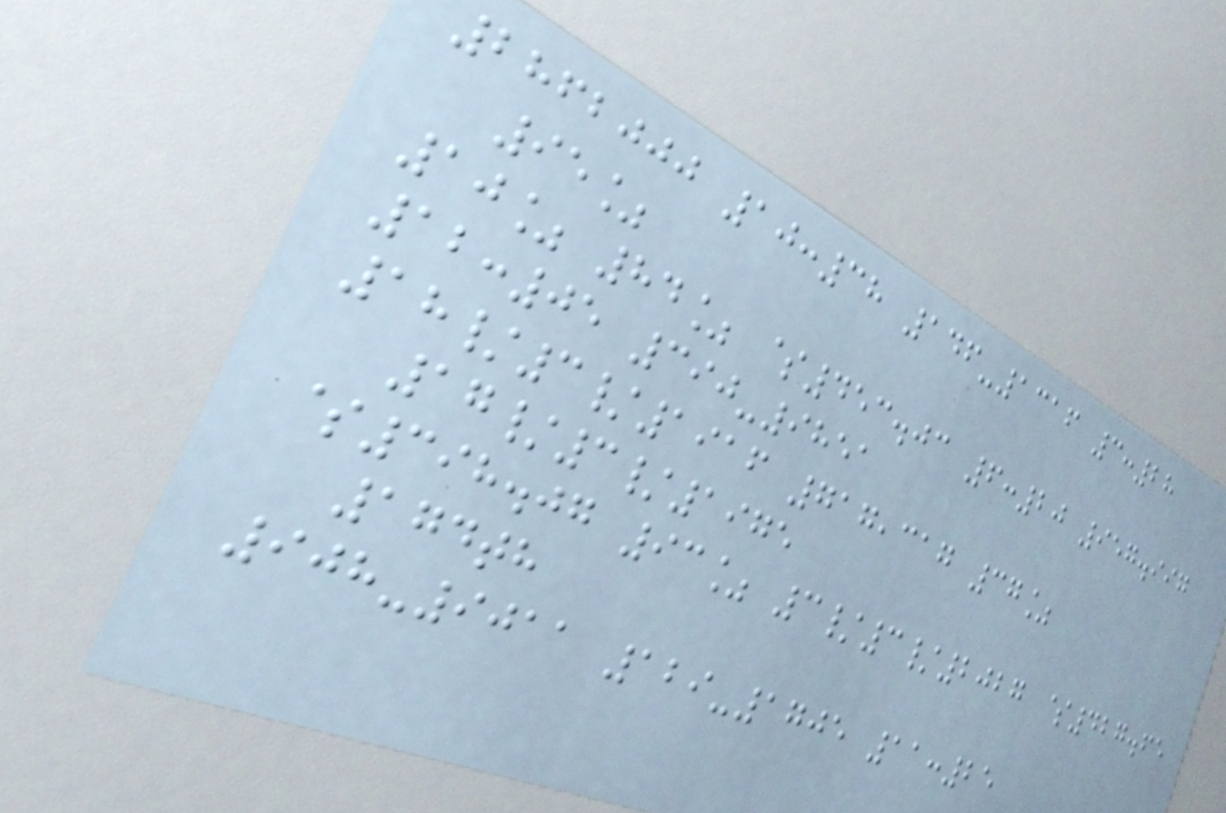2862000 10:38 146-1316 3:28
95%
10% 84% $453.03 6:20 957.997
12:05 390-9851
18/3/1916 717,317 37%
17/3/1975
$398.07 93% 3/3/2027 $427.65
174th
908-9011 129-1705 11:25
